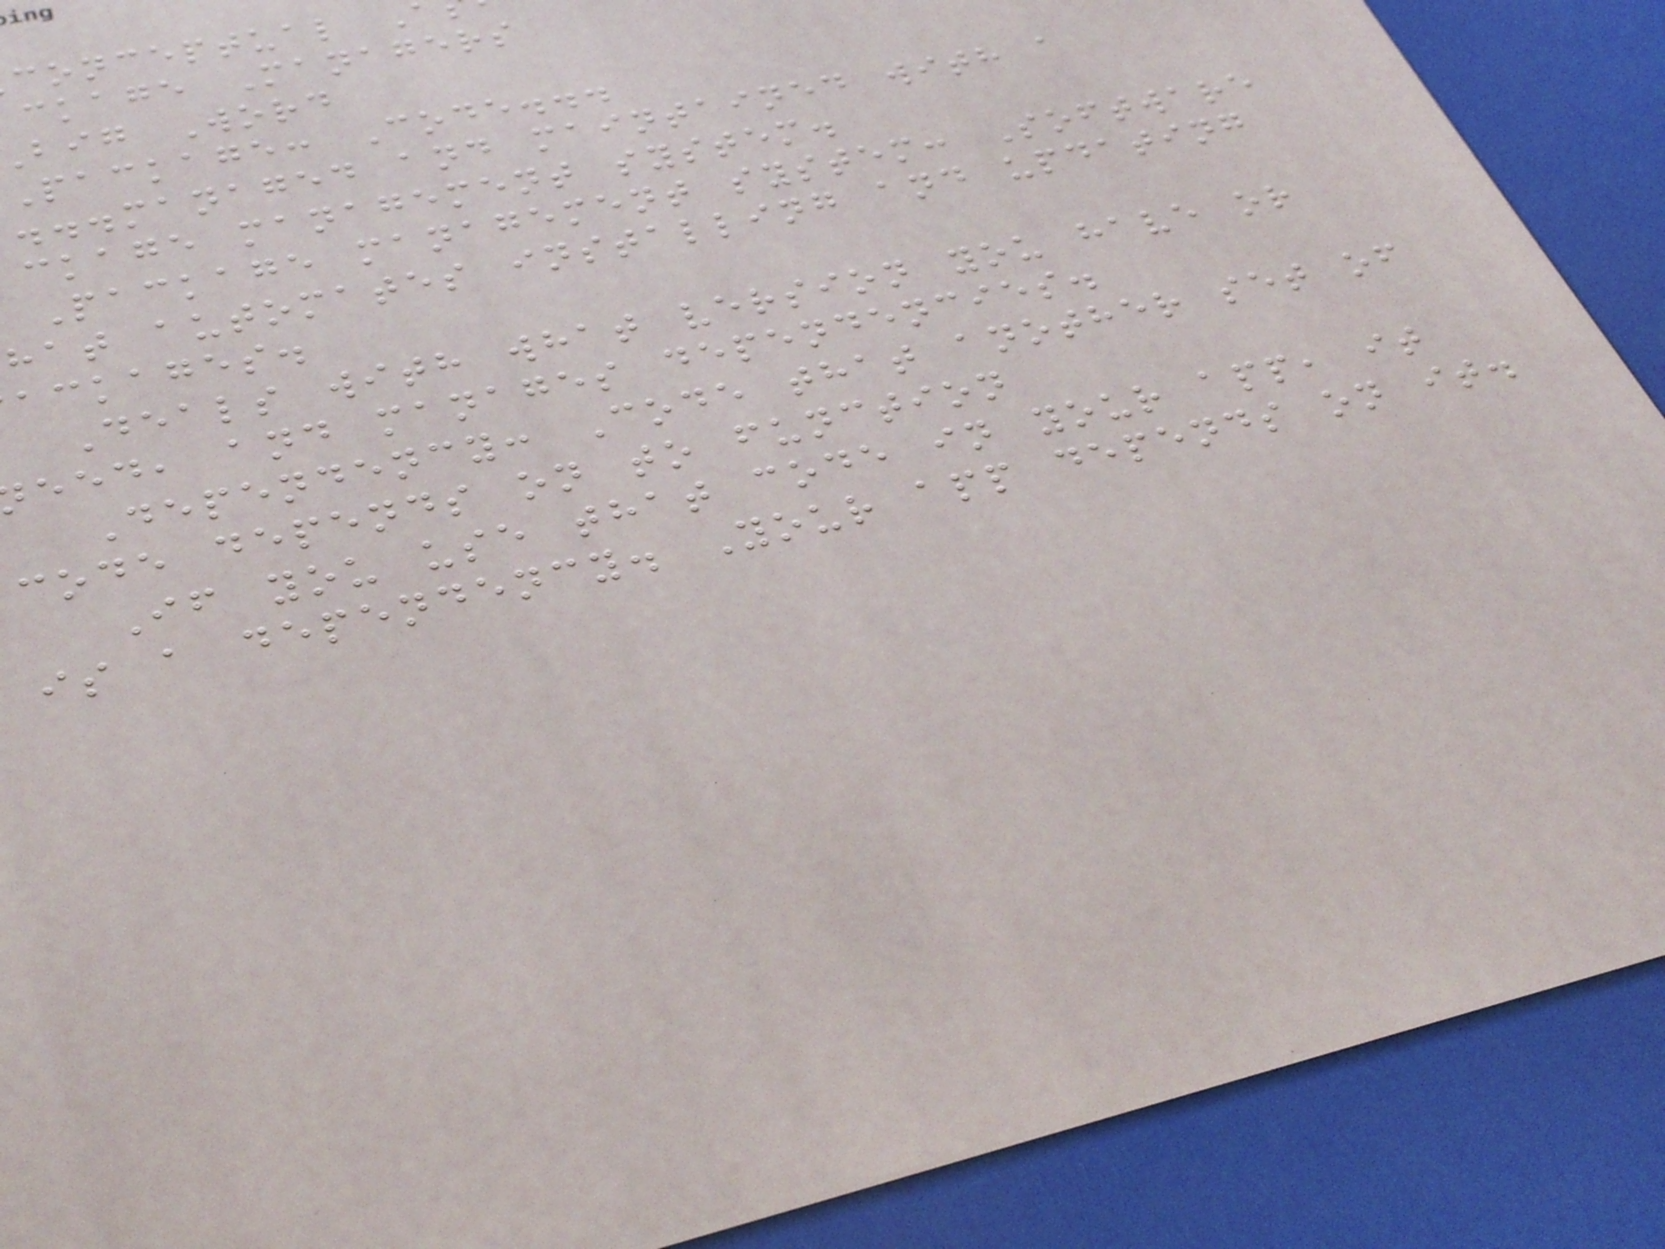conceptual
ckage Managers
big Word
Package: Code...
...managed and maintained with a
ckage management system.
Package management system: Software
hat automates installing and updating
ackages.
Deals with what version you have or
eed, and manages dependencies.
Dependency: Code that another set of
code depends on to function
If you use that code in your app, it
is a dependency. Your app depends on it.
